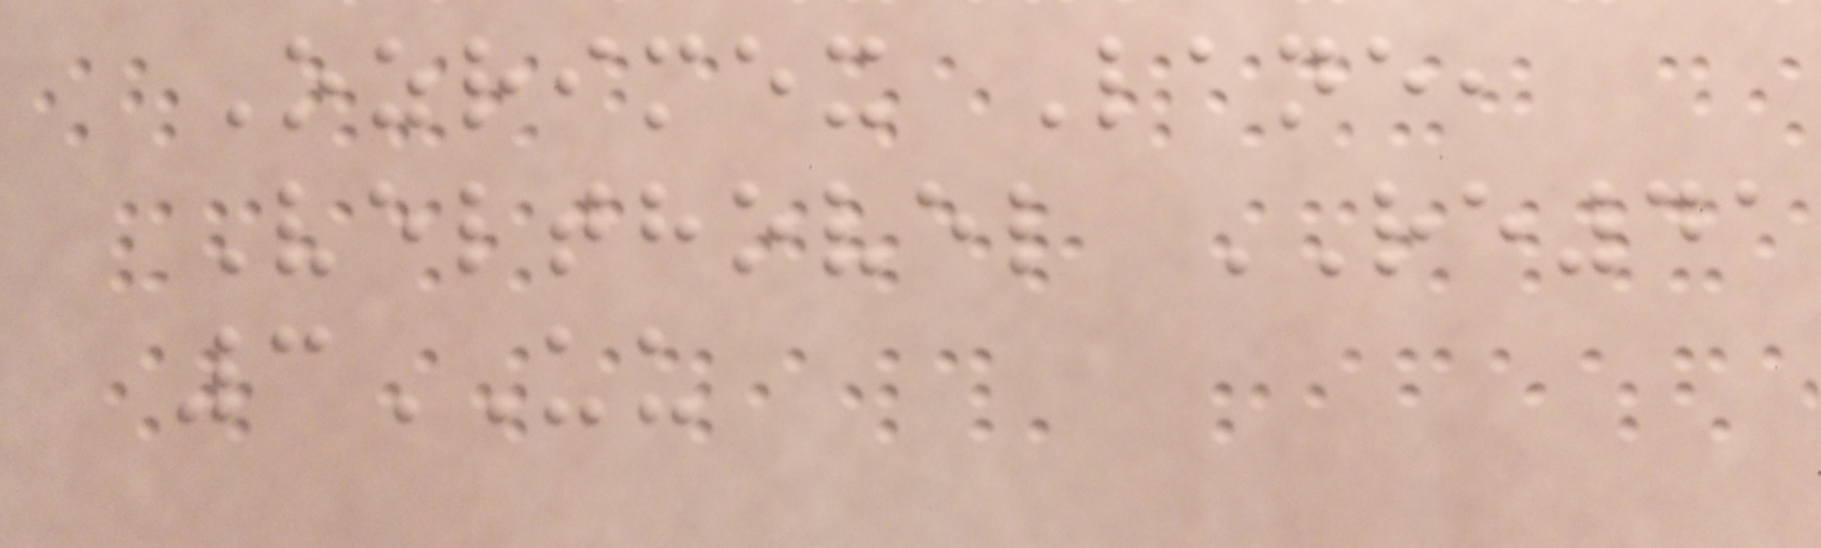Ozrimex Lane,
Velthovel RE41
3UU
